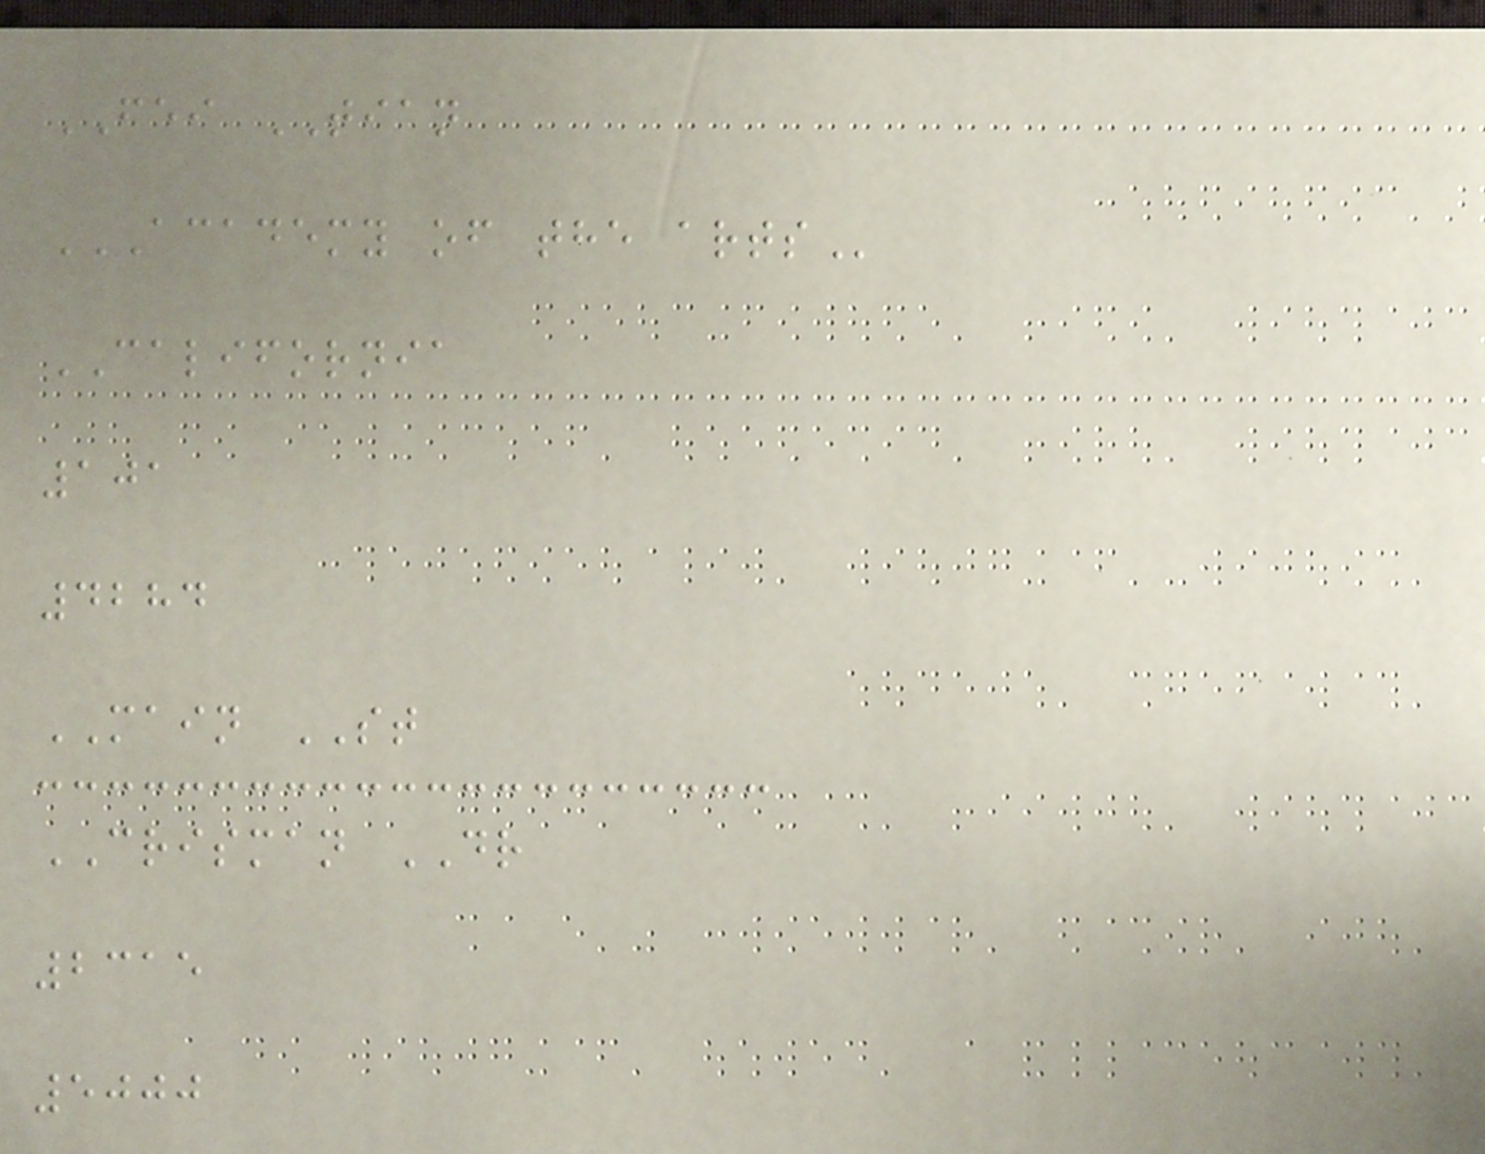FEI TIAN
ACADEMY OF THE ARTS
CALIFORNIA
101
4284
MAIN ST
CRISMAN DR
2315
5000
